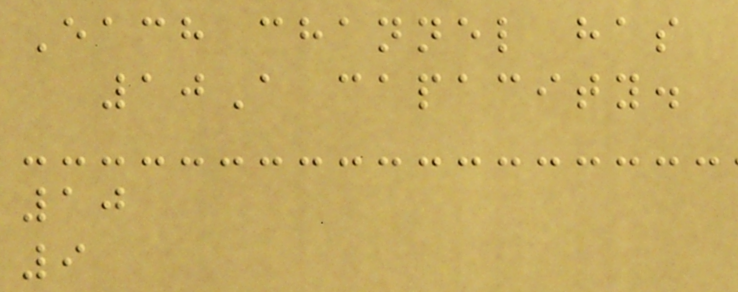Each channel has
10A capacity.
10
9
